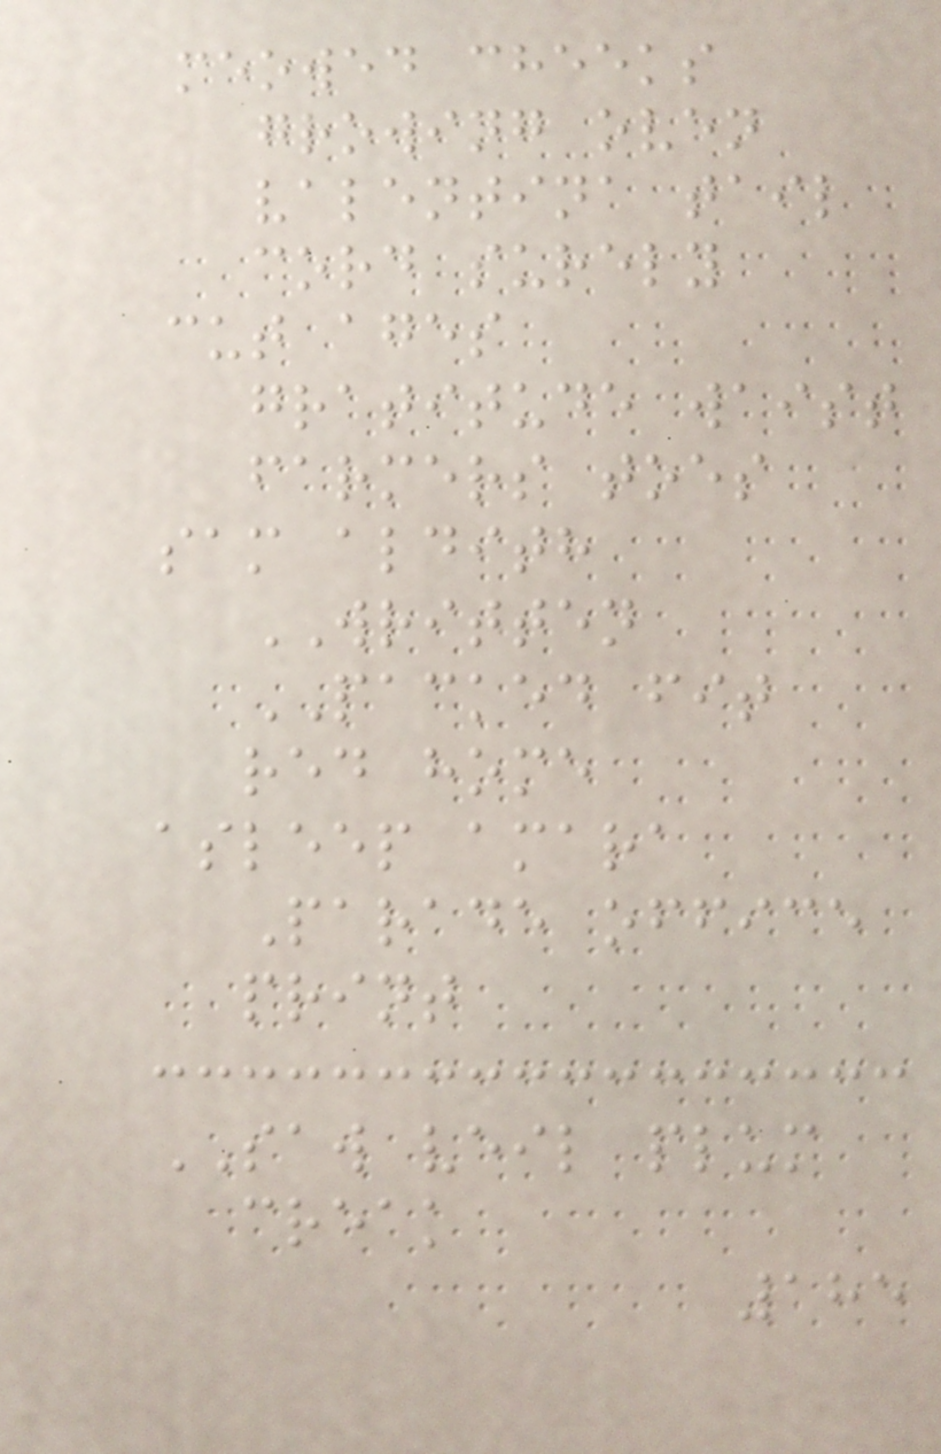meowed cheeks
growing oven
valentina tail
cord surely
cut ages
gratitude waist
farmers toes
sam aldith
WRITTEN
PACKED fit
red home
asleep amara
Parade office
print
SAW veil plum
creak
185
